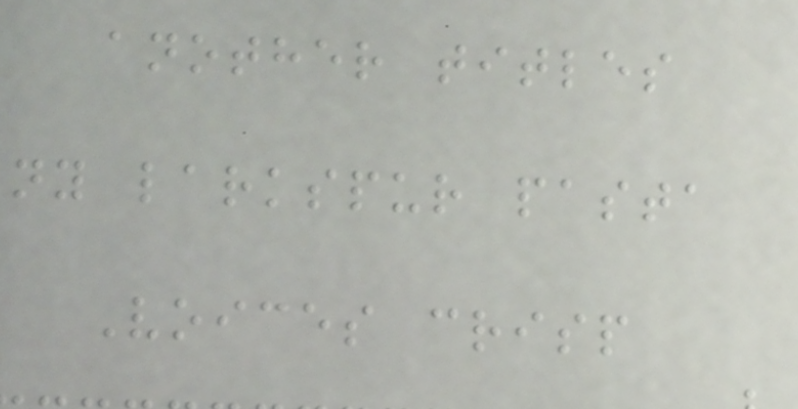another titles
ny larkspur pasta
Voices crisp
